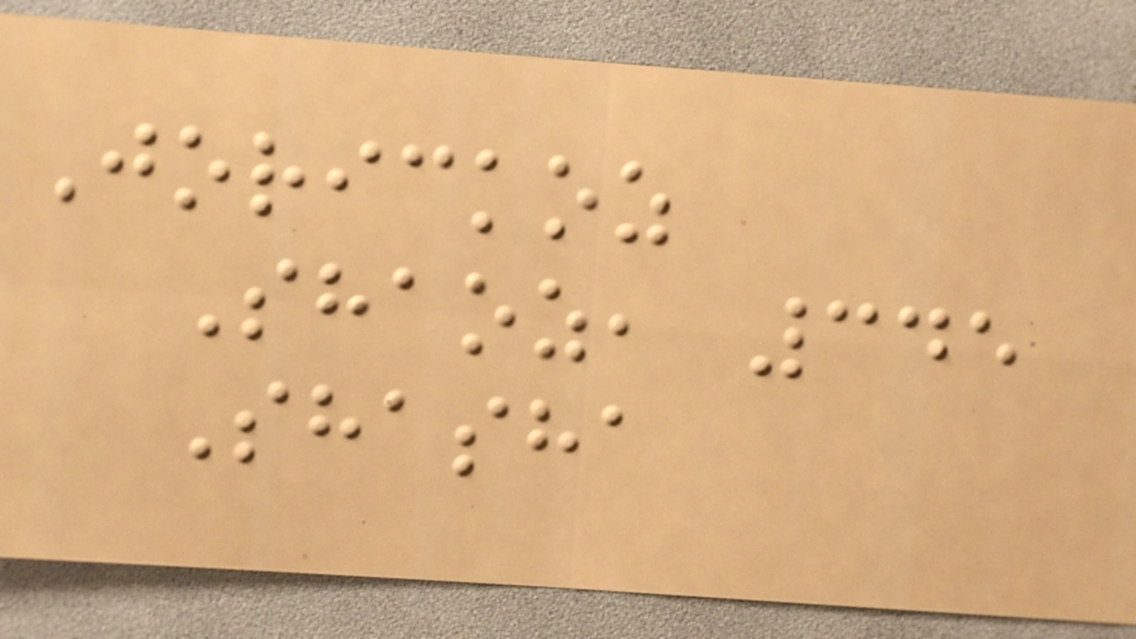Jorickoz
Shaoz, 345
Shasha
